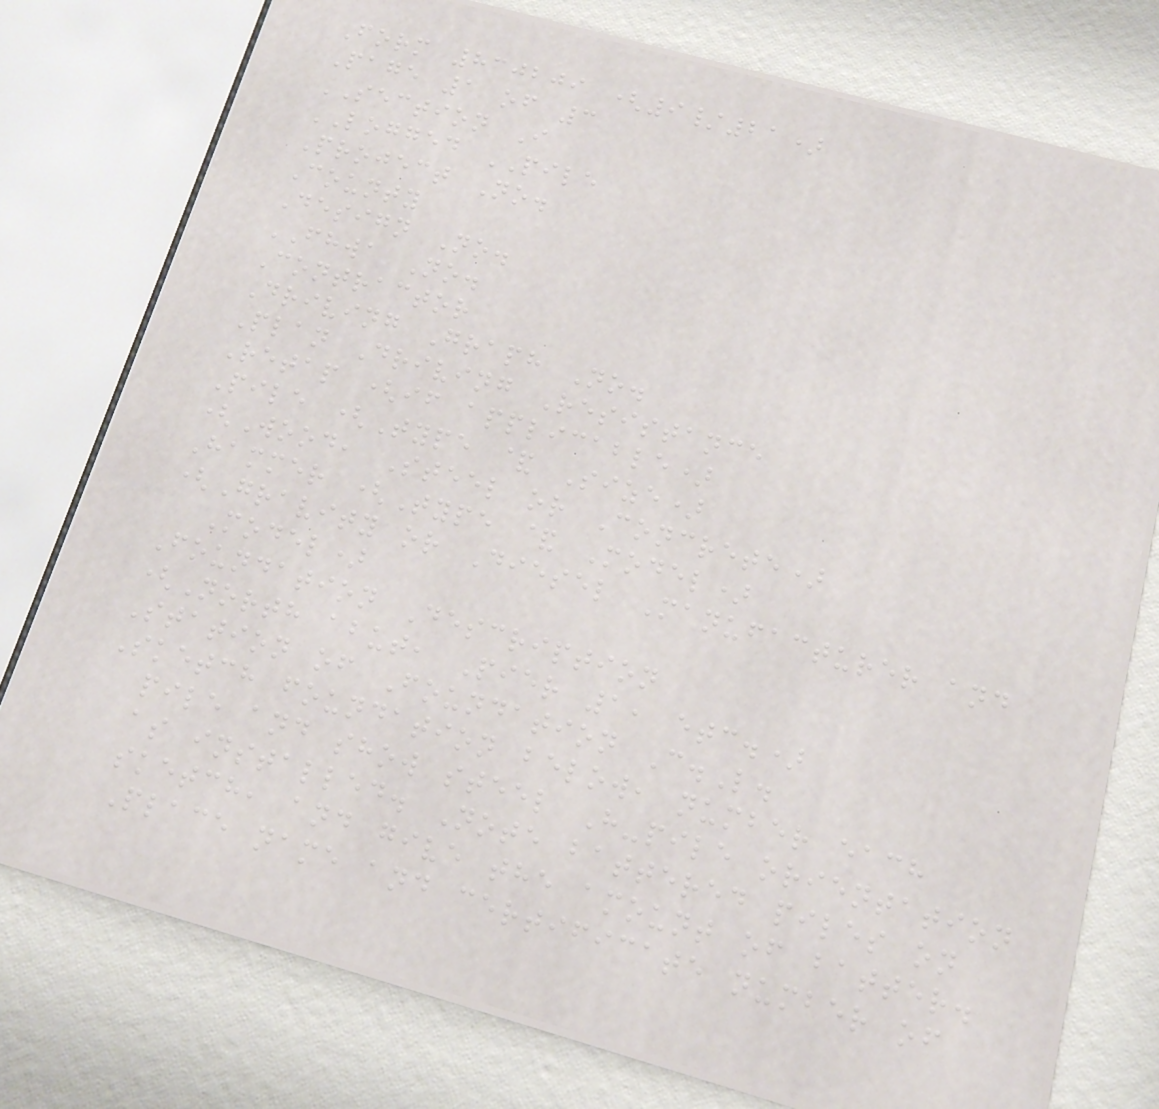Form 830209 (9/21)
Page 1 of 3
SECTION I
LOGGED PILE
Project No.
County
Design No.
FHWA No.
Contractor
Driving Graph No.
Plan Driving Resistance
Retap (if applicable)
Pile (Type & Size)
(Wood, Steel or Concrete)
Hammer (Type & Model)
(Gravity or Diesel Manufacturer and
Model)
Foundation Description
(North abut, Pier 1, etc.)
Station of Foundation C.L.
Sketch foundation below, number each
pile and show steel H-pile orientation
as installed. Note battered piles on
sketch, and give the amount of batter.
Place name and certificate number of
